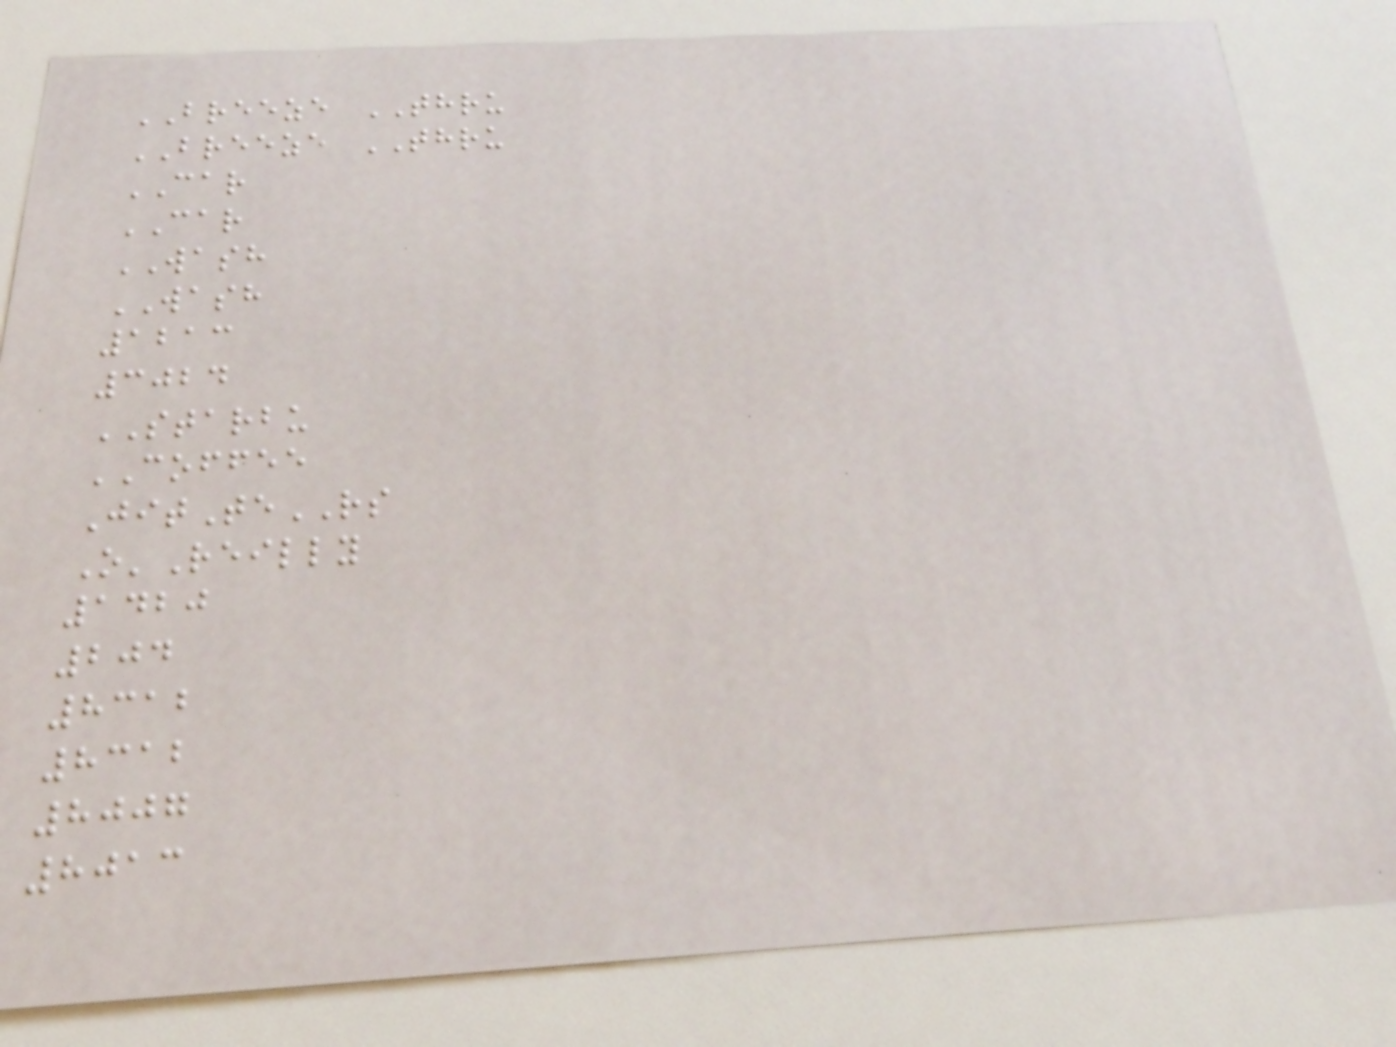BREEZE THRU
BREEZE THRU
CAR
CAR
WASH
WASH
1213
3024
STARBU
COFFEE
JitTeRS
O'Reilly
1420
204
8312
8312
8007
8013
